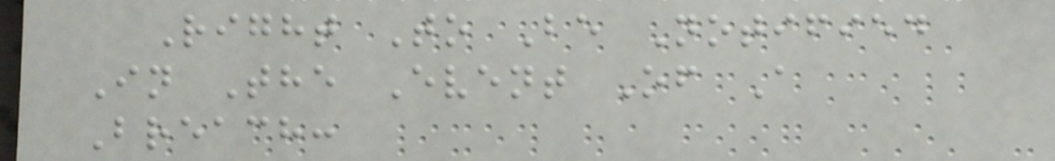Right To Be Notified
In The Event Of A
Breach:
